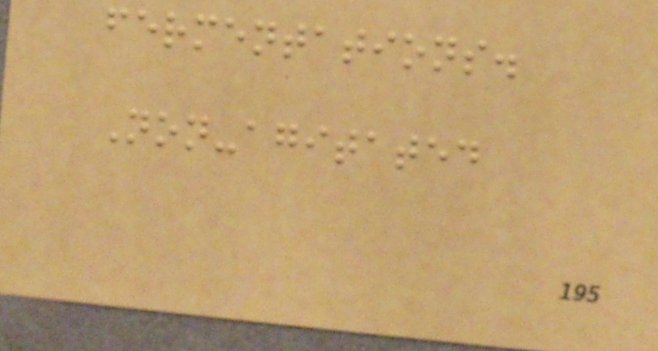fermentations.
Non-agitated
